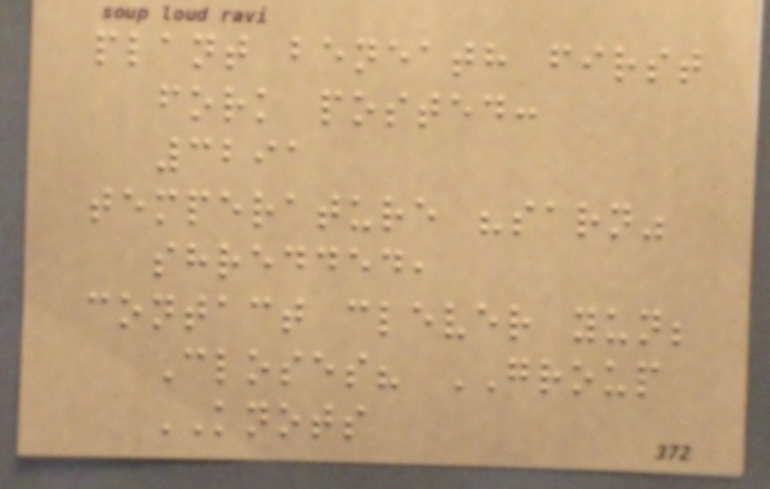plant beneath first
fork posted:
3291
temperature "sarn"
shredded,
contact clever yun;
Closes? GROUP
KNOTS
